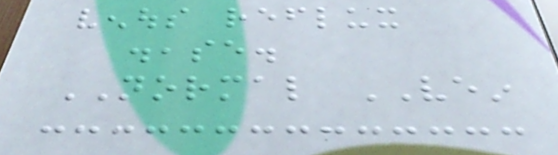venous reflux
disease.
NORMAL VEIN
